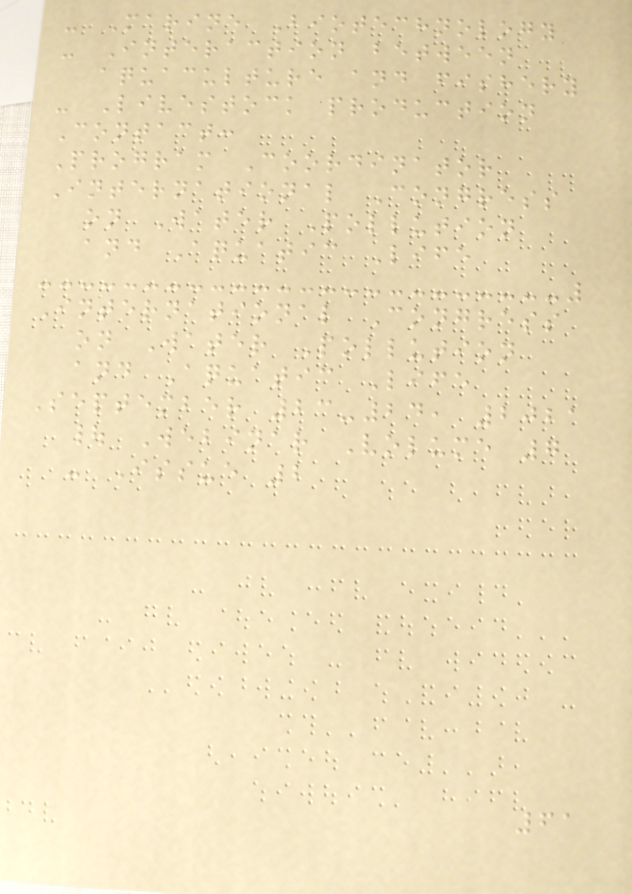- Marine Biotechnology
- Interaction between
aquaculture and fishery
- Livestock production
Contact:
Program Coordinator
International Congress
on Water Pollution
and Aquatic Life
International Congress
on Water Pollution
and Aquatic Life
September 23-24, 2021
| Webinar Volume 7
- Issue 2
61
